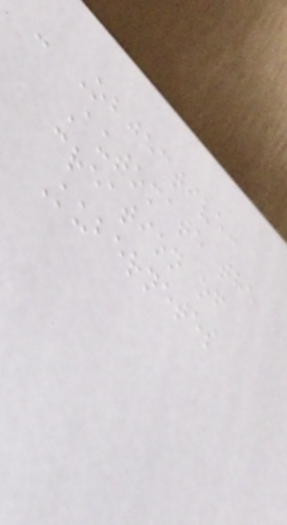- Objective:
Automate the
creation of
Kubernetes
